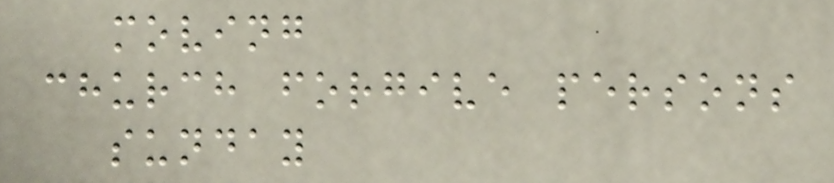moving
church forgive persons
sunday
